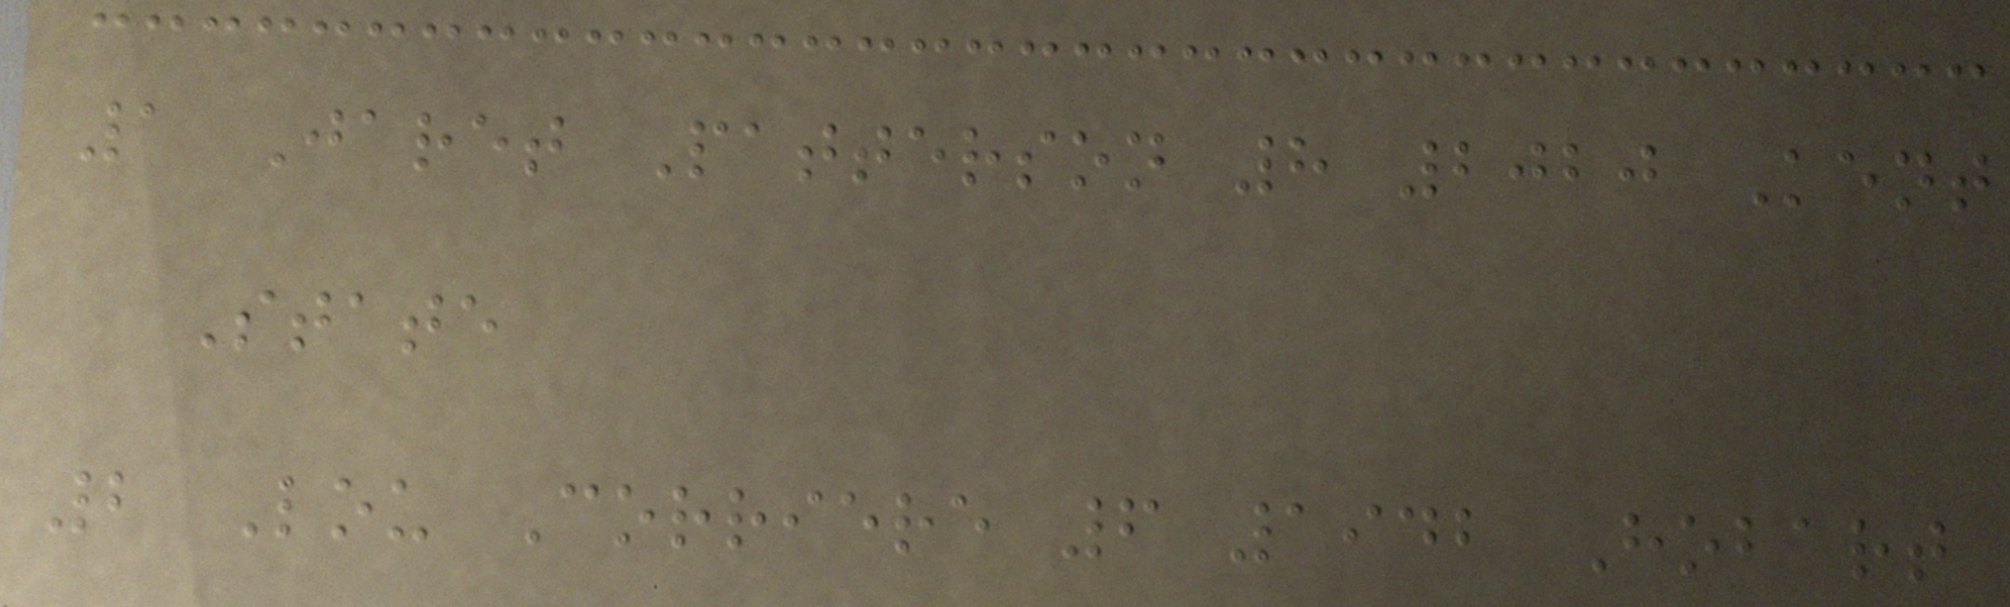1 Jaret Patterson 8 2020 Kent
State
2 Lou Corriere 6 1942 Hobart
